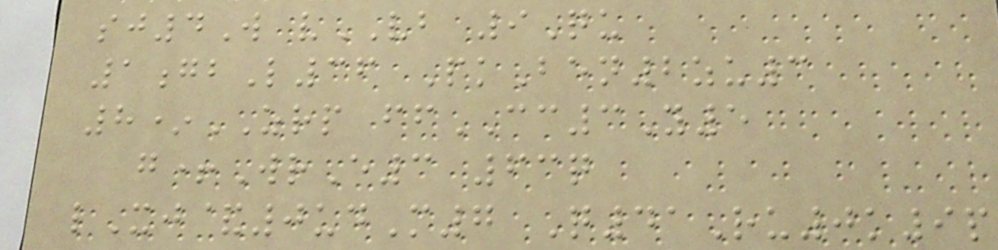sj4W vVB 9Qu
1gbL36 PkBen2zu3
8*ZRP ffCC3Y5
g+WrE3 63q
lXj&0udM7 Q41Ru0k9p
